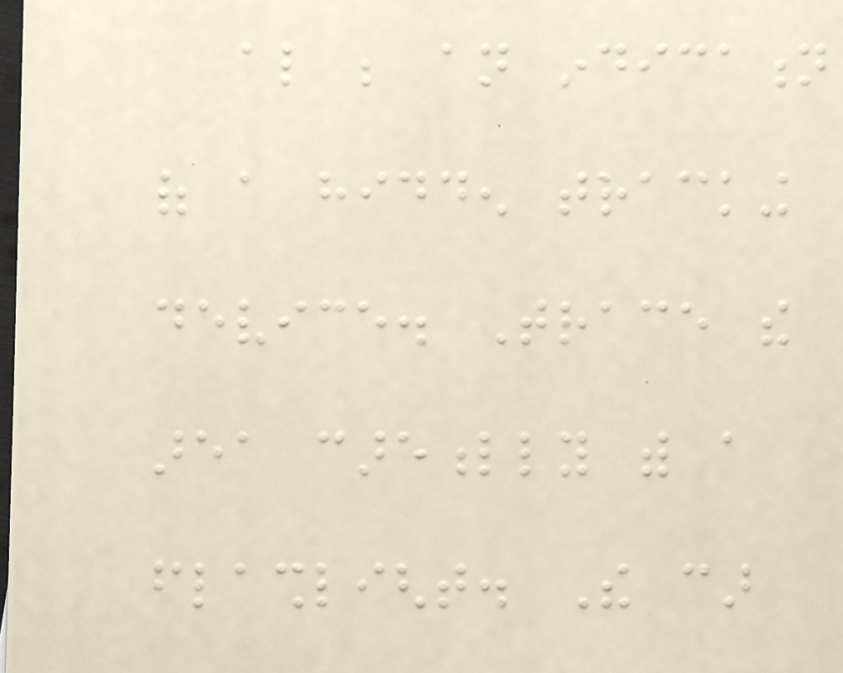also be an indication
of a hidden tracking
device. Trace the
area carefully with a
flashlight. The car
